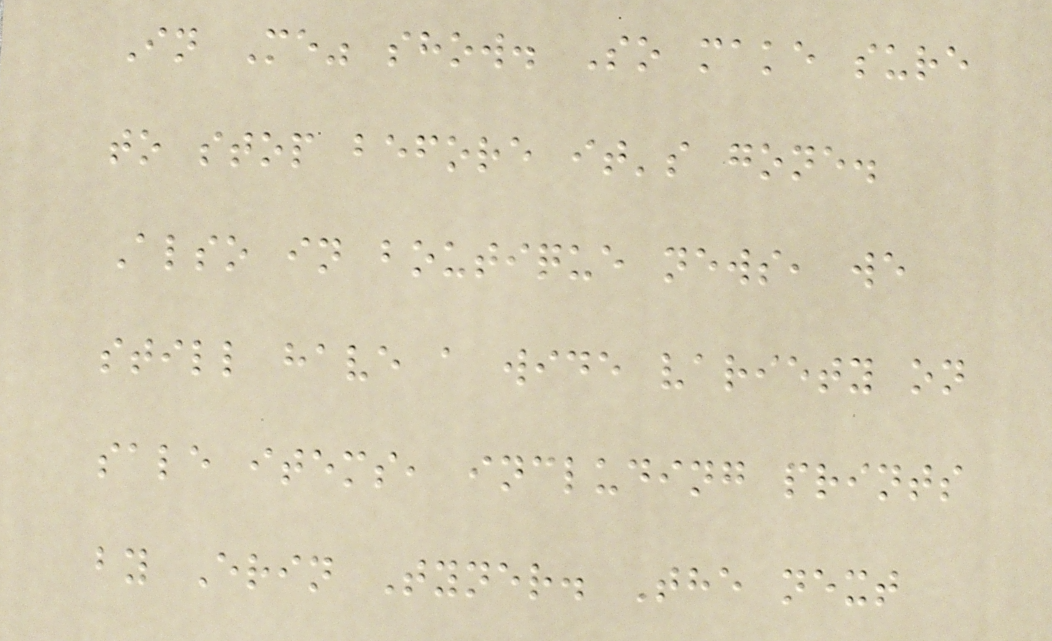In Me" show. So make sure
to stop before it's gone.
Also in boutique news, we
still have a wide variety on
sale items, including prints
by Erin Tyner. The next
